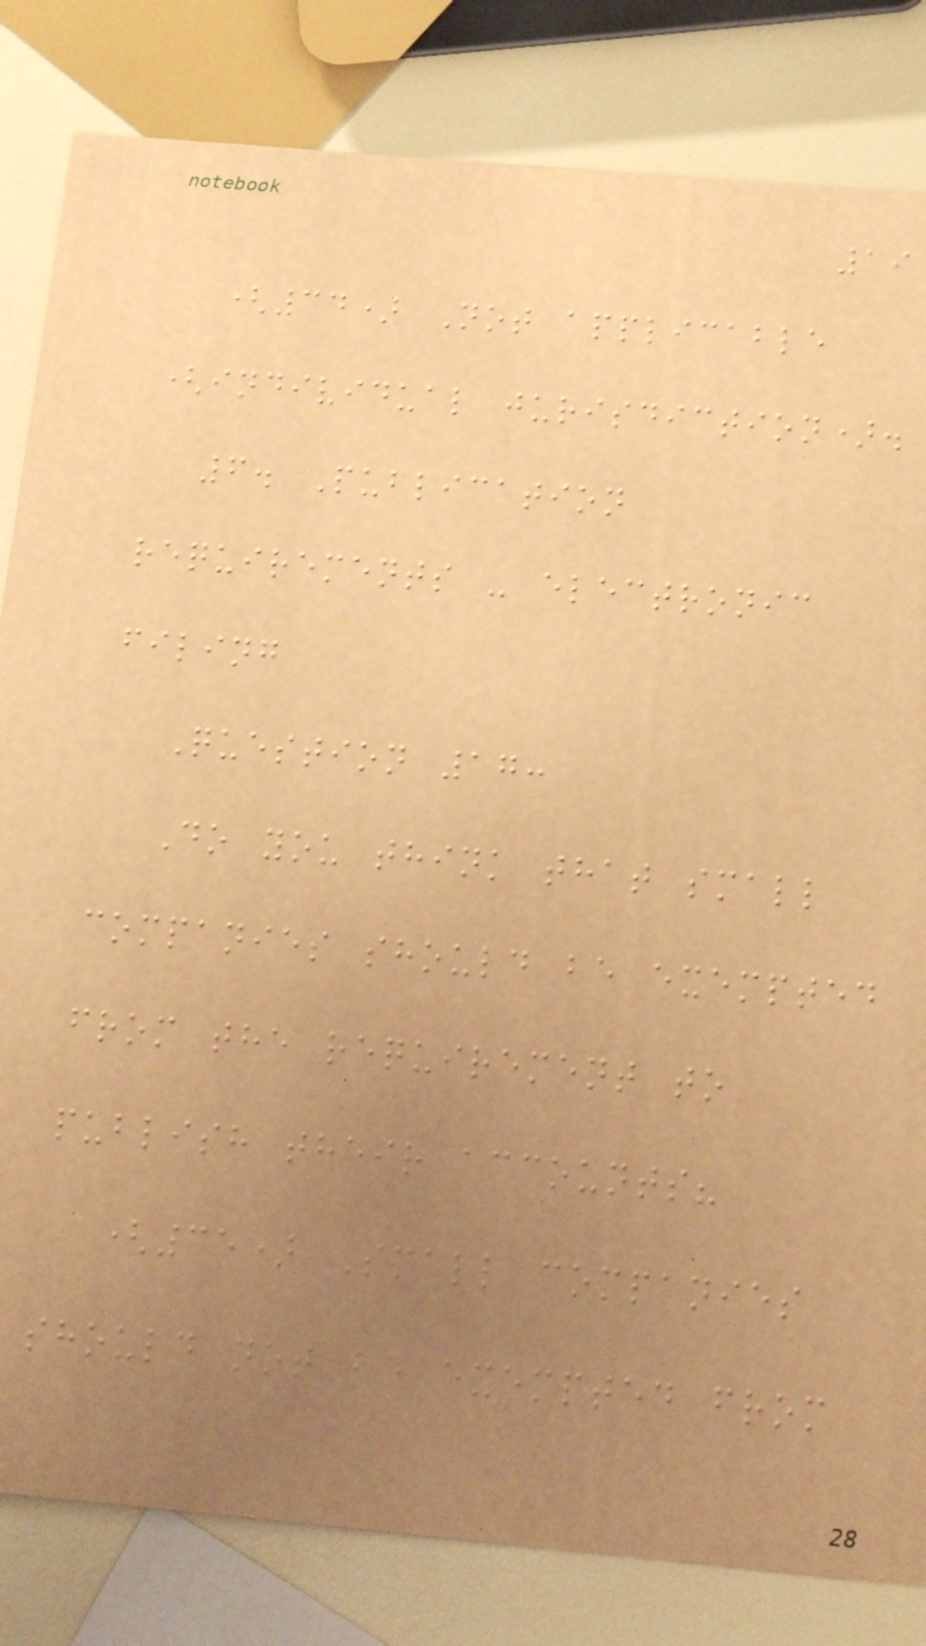19
(34) Not applicable
(individual jurisdiction).
6. Publication
requirements - electronic
filing
Question 17:
Do you think that small
companies should be exempted
from the requirement to
publish their accounts?
(35) Small companies
should not be exempted from
